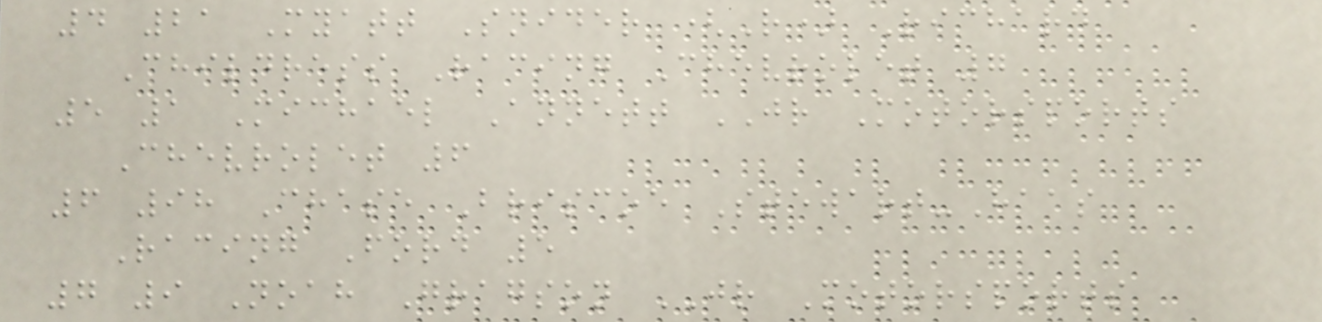4 21 Myatt Snider (R) Richard
Childress Racing Chevrolet 7
5 1 Michael Annett JR Motorsports
Chevrolet 6
6 98 Chase Briscoe Stewart-Haas
Racing Ford 5
7 9 Noah Gragson JR Motorsports
